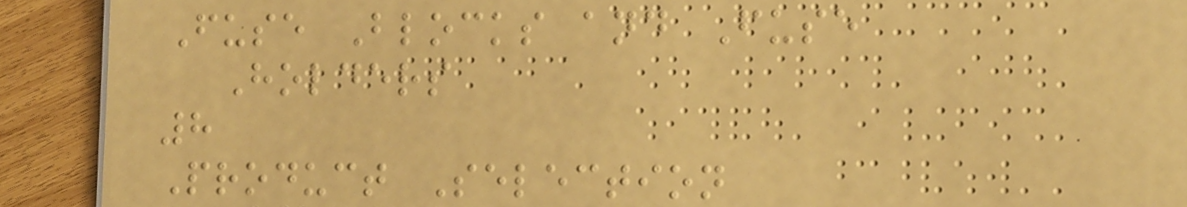Fuse Blocks and Fuse
Holders
8
Product Selection
